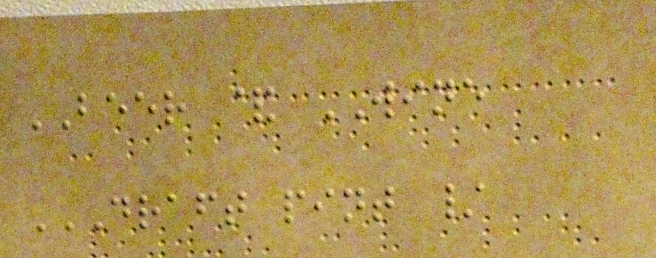BEER & WINE
DRAFT PINT /
